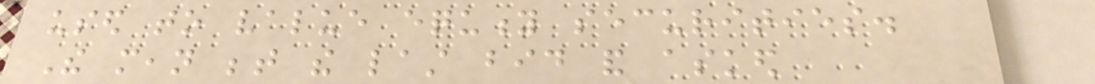used to value equity securities.
The mean between the last bid and asked
